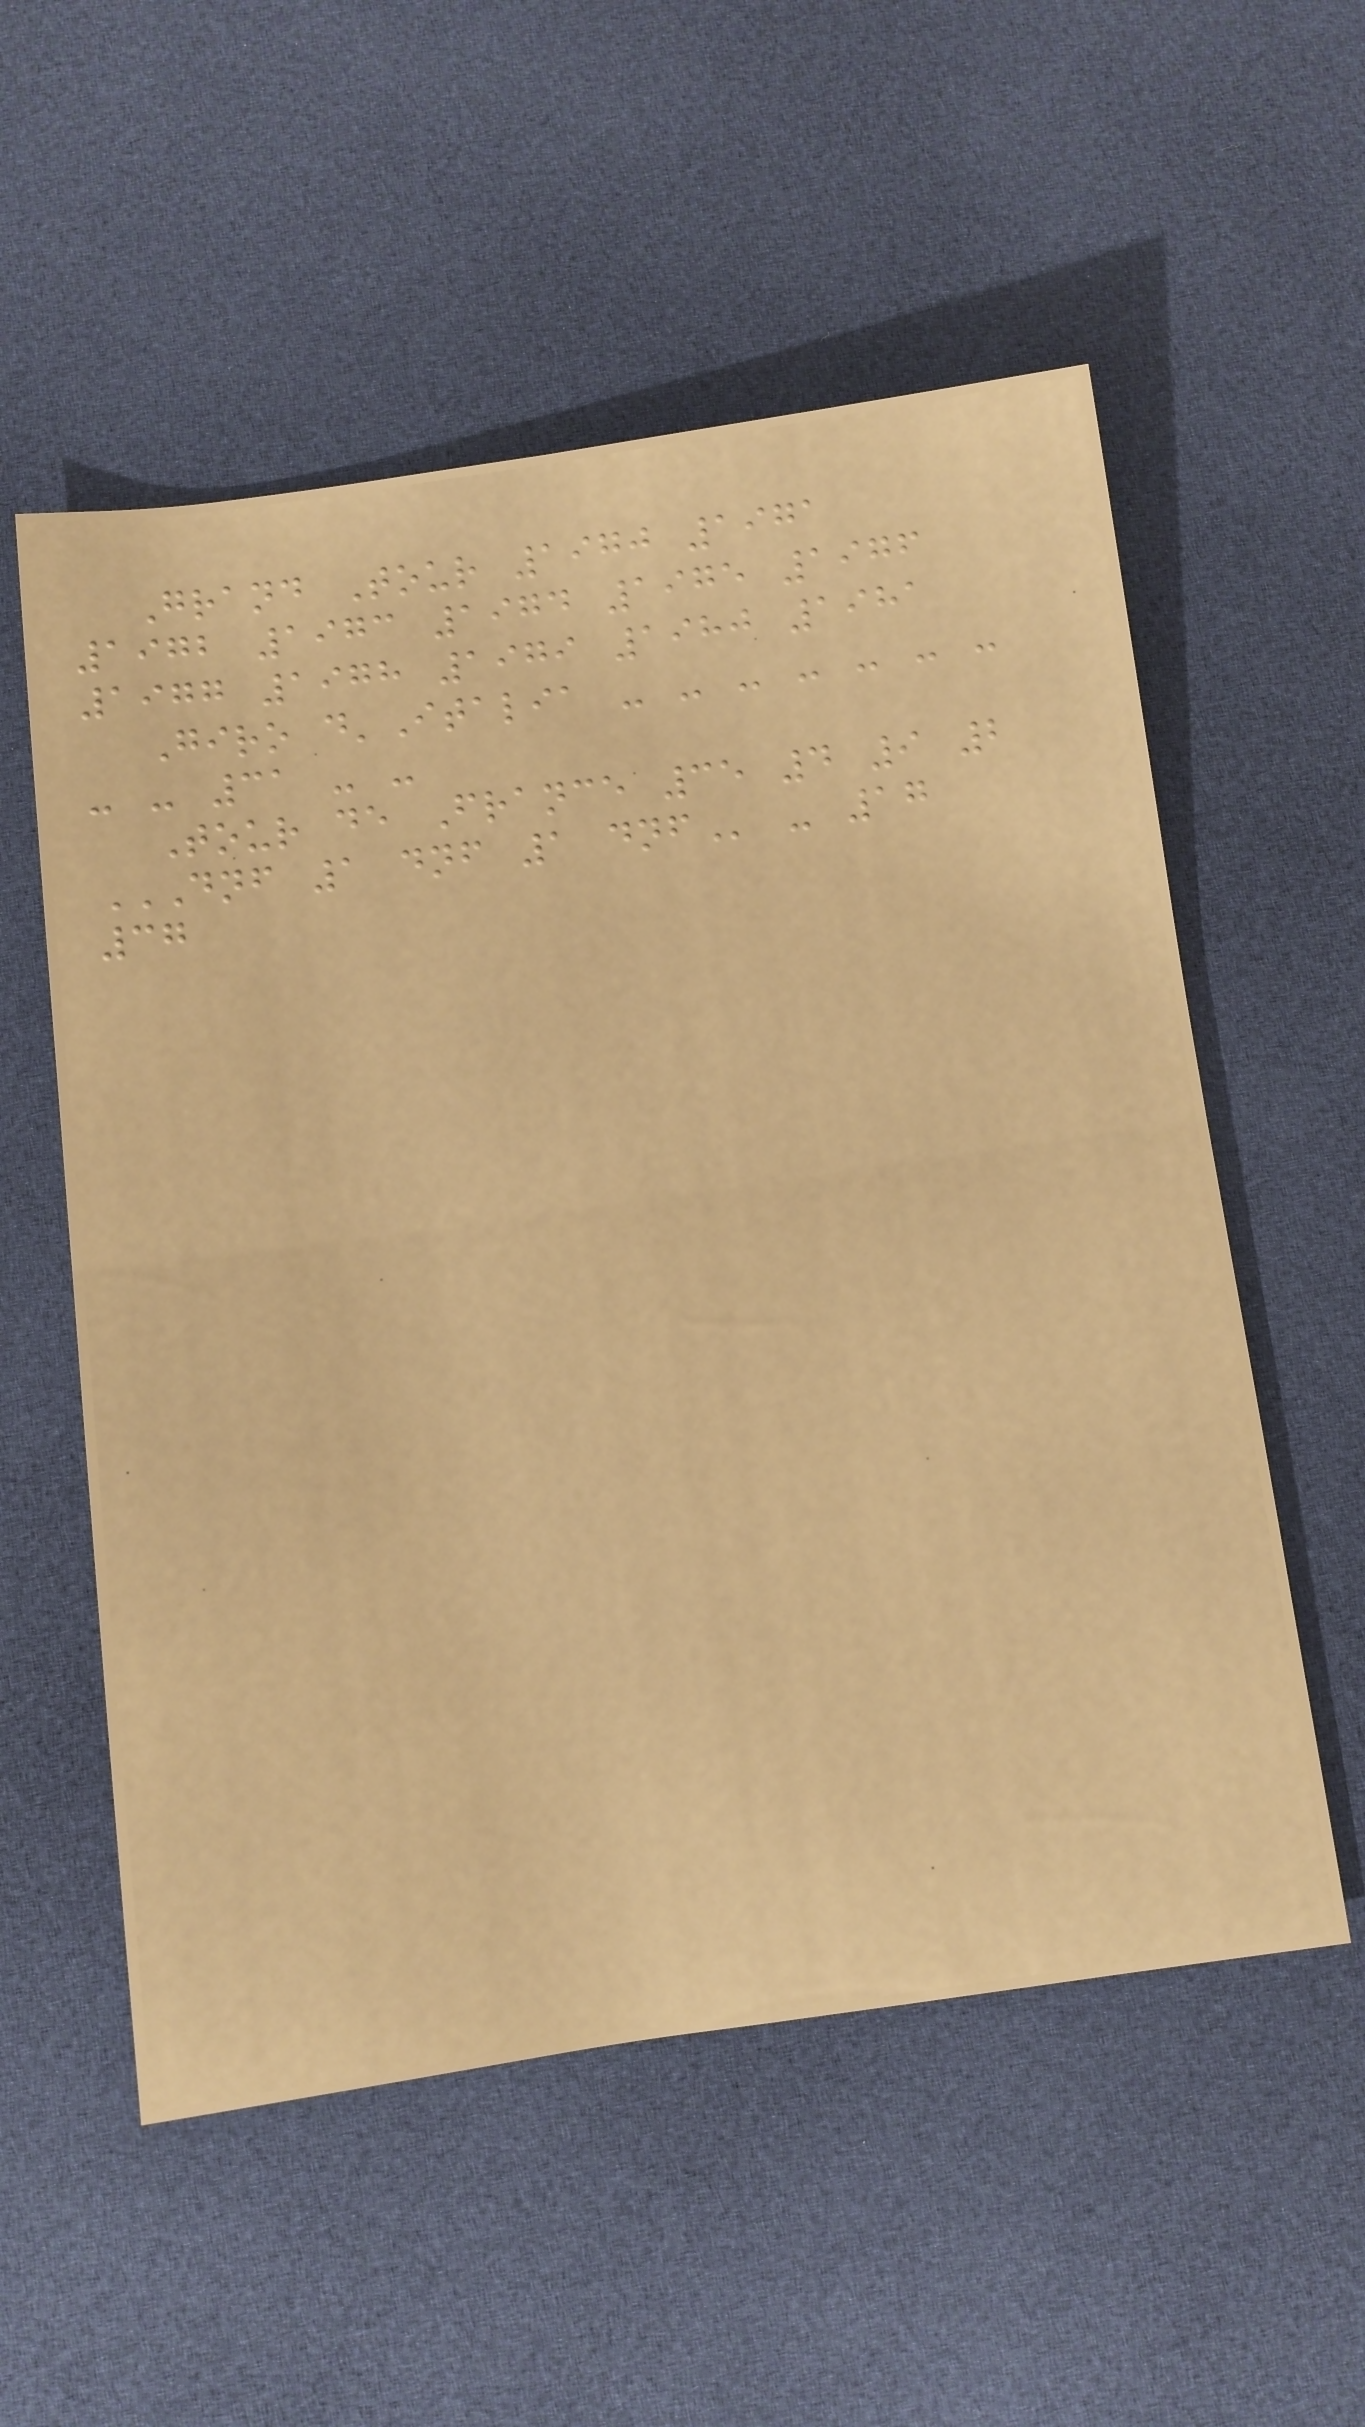Grand Tour 1970 1971
1972 1973 1974 1975 1976
1977 1978 1979 1980 1981
Giro d'Italia - - - - - - -
- - 31 - -
Tour de France 35 4 9 2
DNF 1 DNF 1 DNF - 17
37
